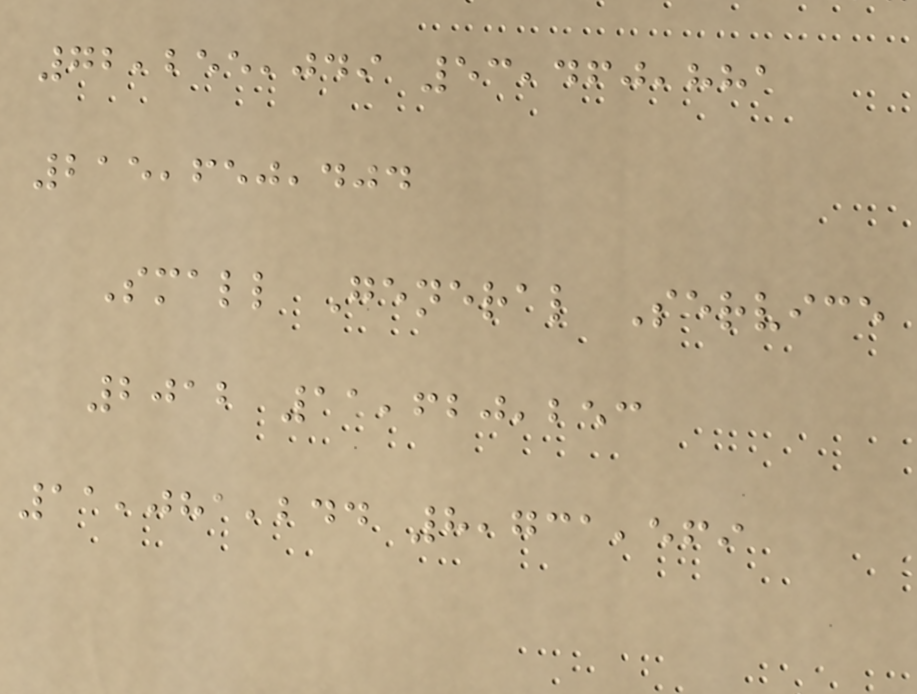72,255,049 53,460,881
215,650,404
Small General Service
2012 11,620,253
11,081,244 8,731,569
